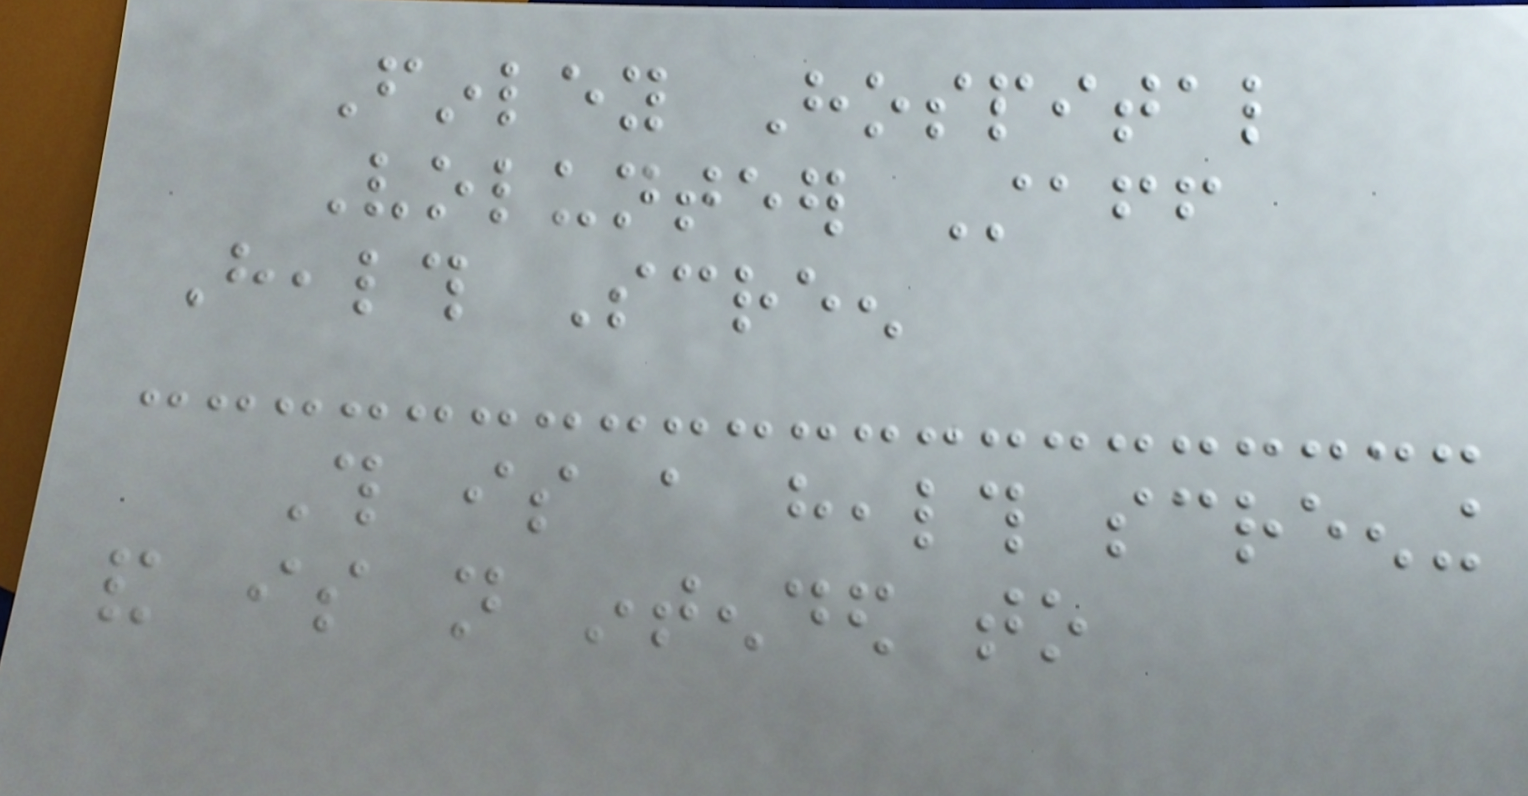Finley Hospital
Volunteer Staff
Health Screen
This is a health screening
and is not intended to
